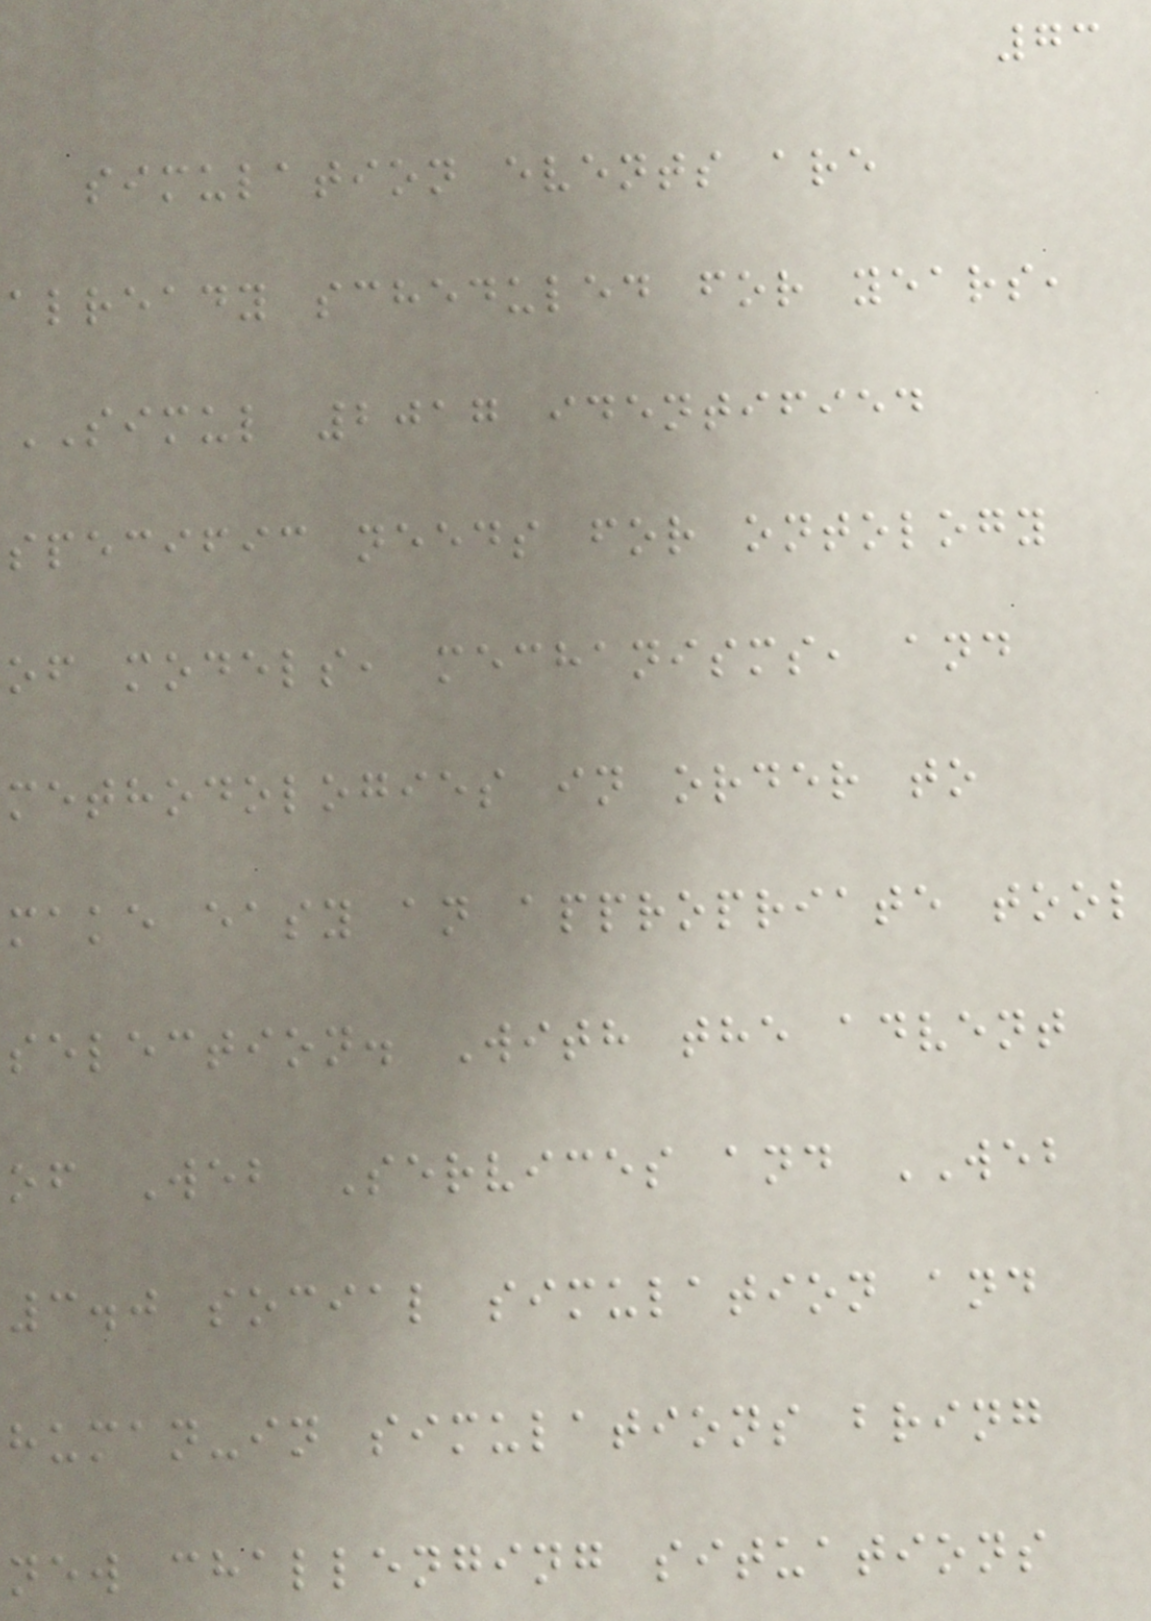73
simulation events are
already scheduled for years,
SIMUL 2017 identified
specific needs for ontology
of models, mechanisms, and
methodologies in order to
make easy an appropriate tool
selection. With the advent
of Web Services and WEB
3.0 social simulation and
human-in simulations bring
new challenging situations
